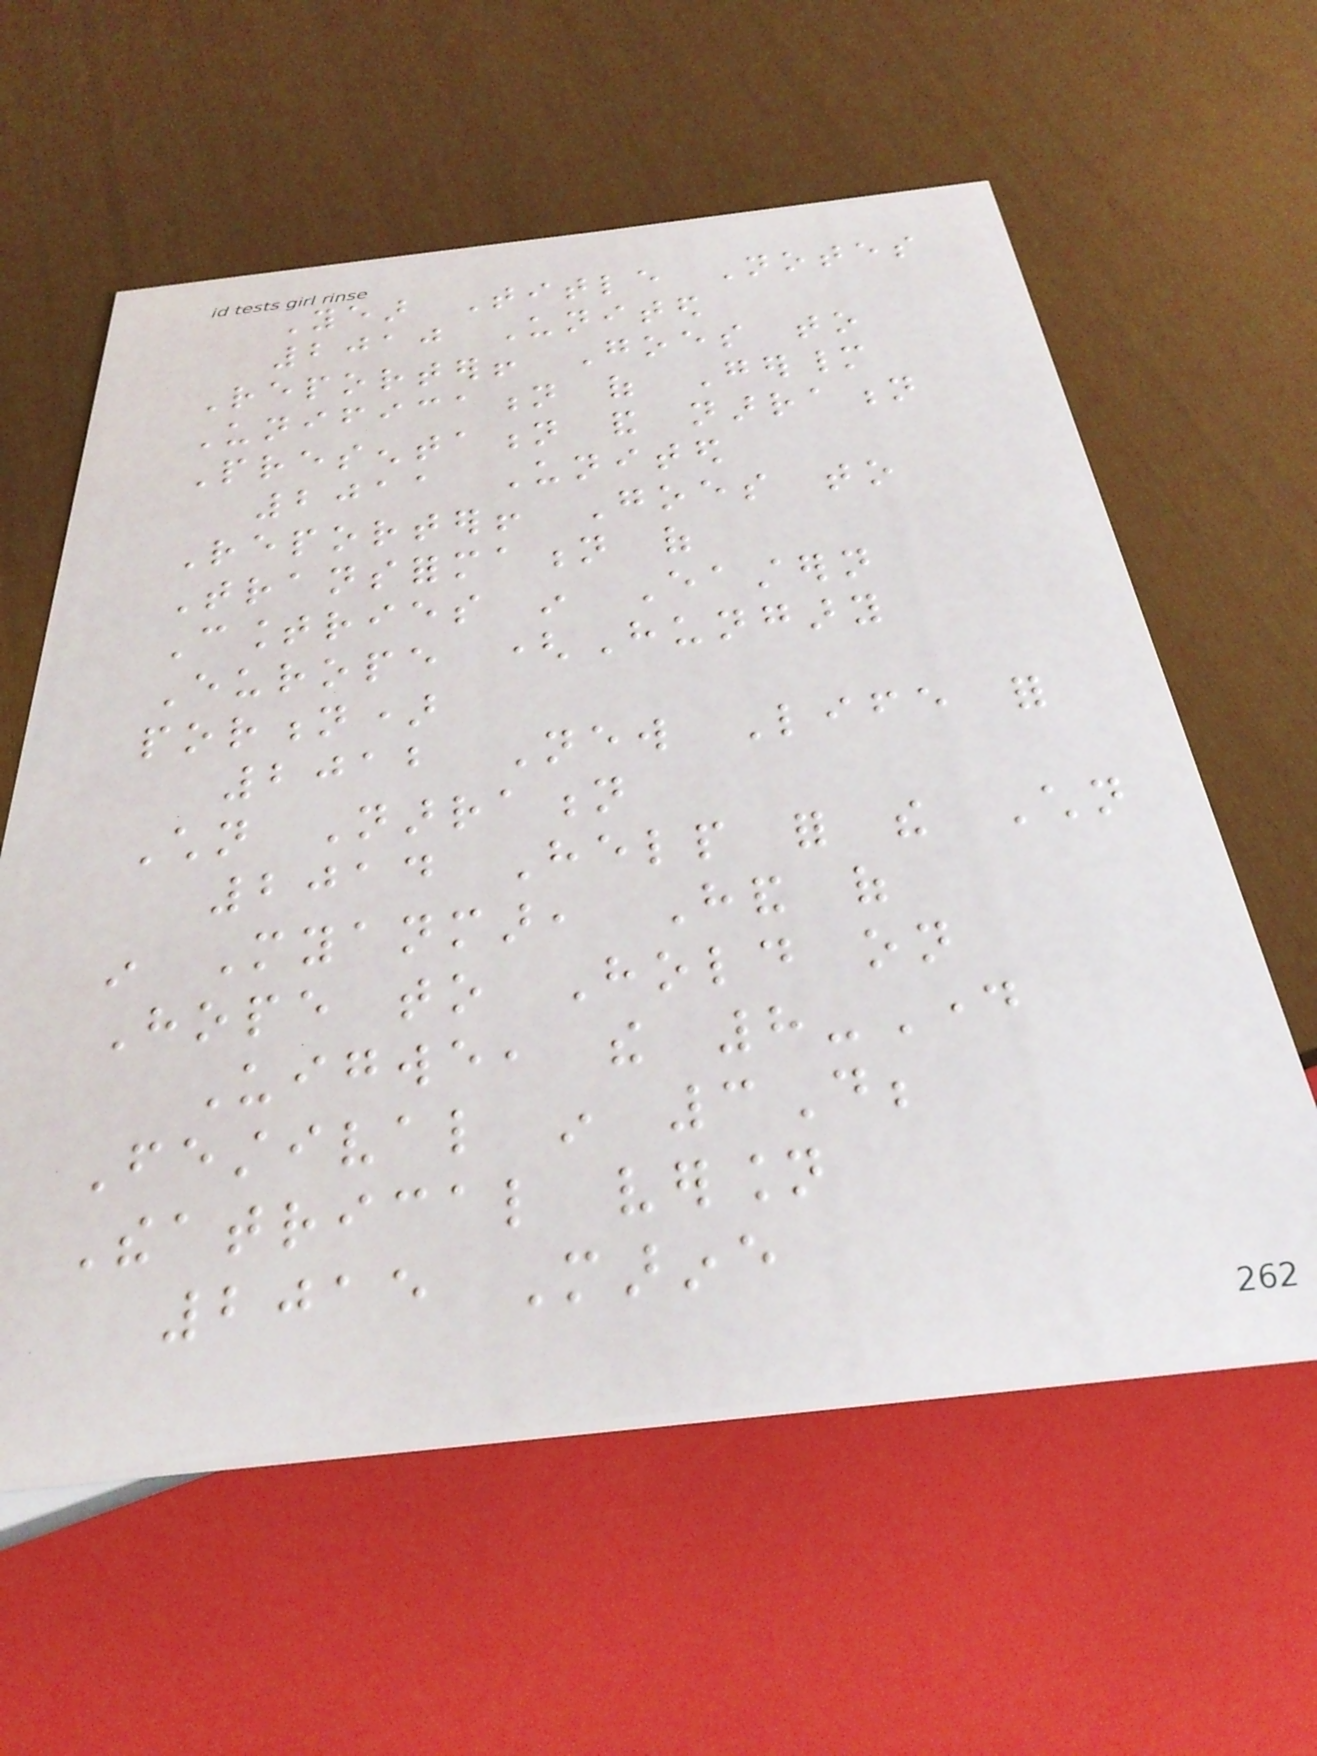Year Title Notes
2010 United
Reporter! Goes to
Unification of Germany
Presentation and narration
2011 United
Reporter! Goes to
Transformation of
Countries in Eastern
Europe (Hungary
portion)
2012 New Life for
Children Narration
2014 Help for the Children
in Myanmar, Hand of
Hope to Hold on
Uigwe, the 8-Day
Festival in 3D;
Theatrical version
2015 Marine
